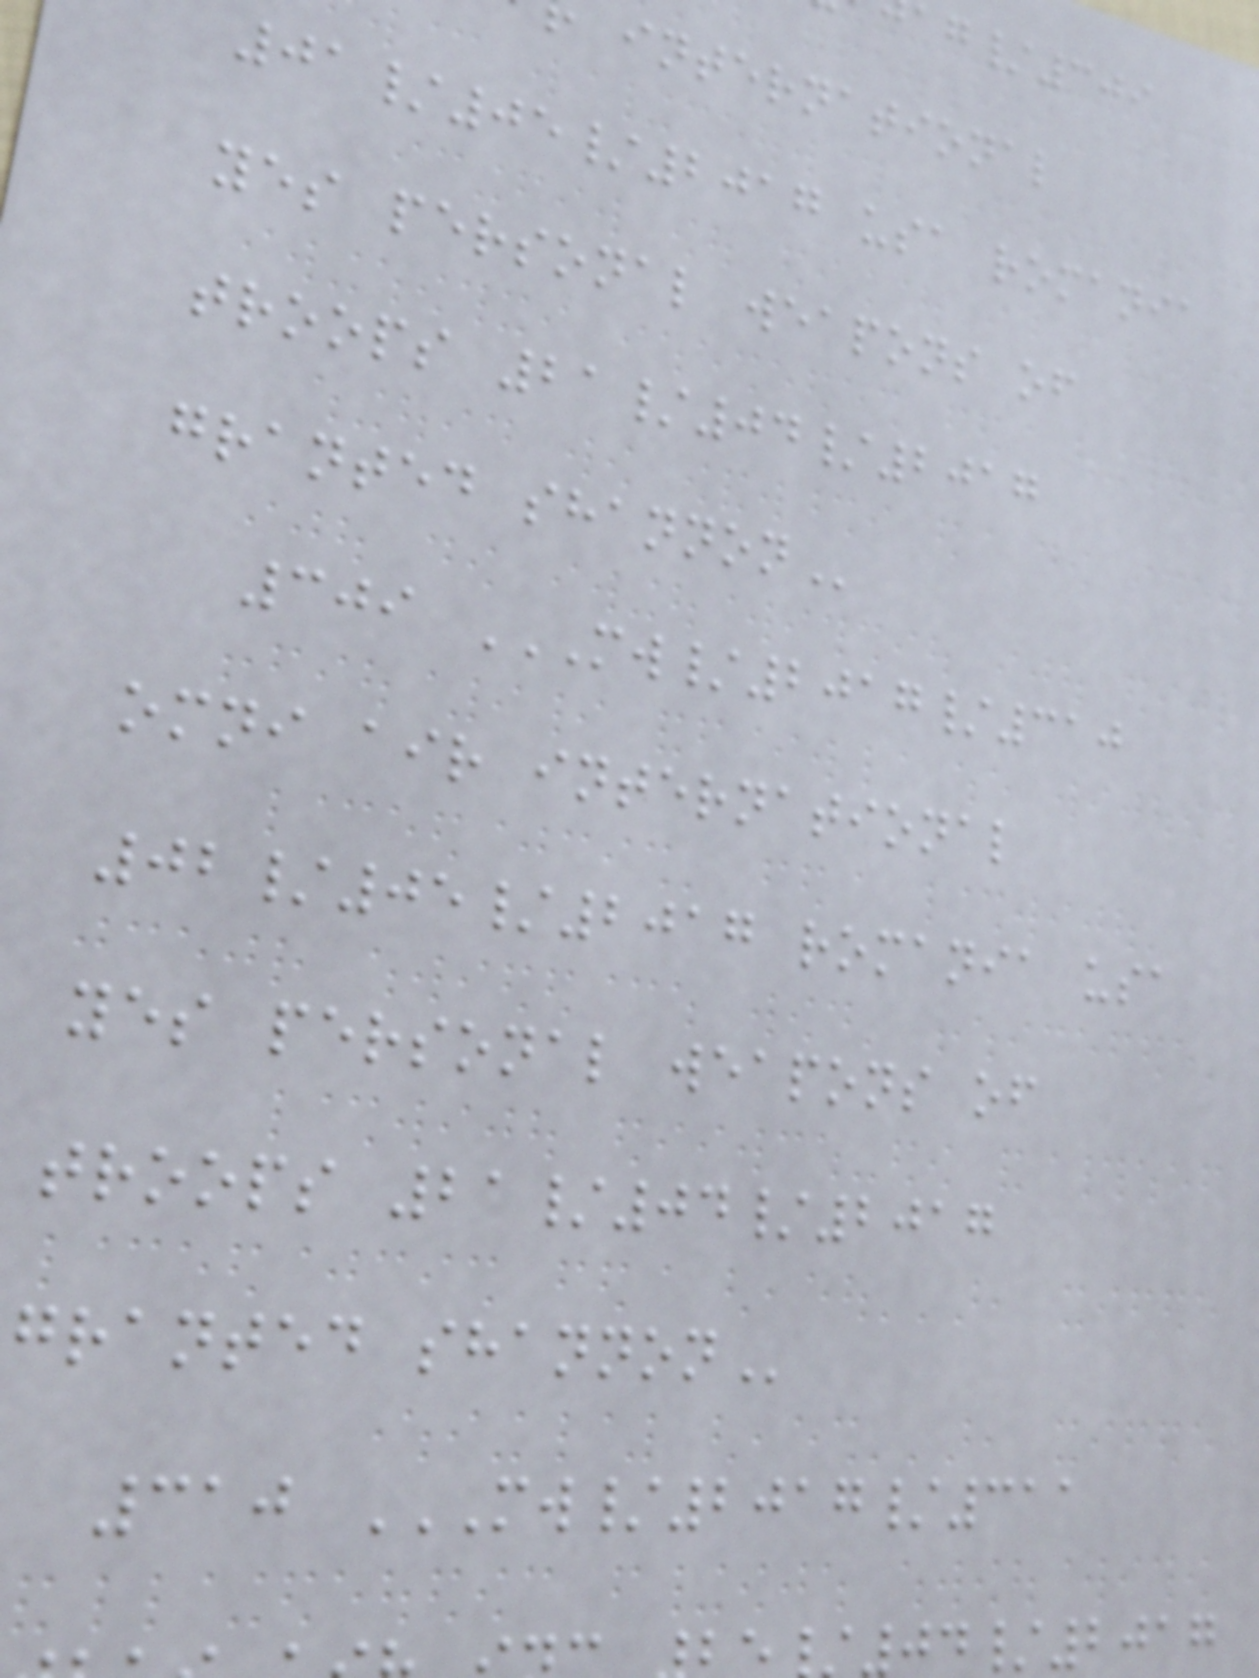/309
international
01/05/2017 usa romania
yes personal weapons of
troops 21/04/2017
granted
309 MW/2017/310
omni air international
02/05/2017 romania usa
yes personal weapons of
troops 21/04/2017
granted
310 MW/2017/311
04/2017
